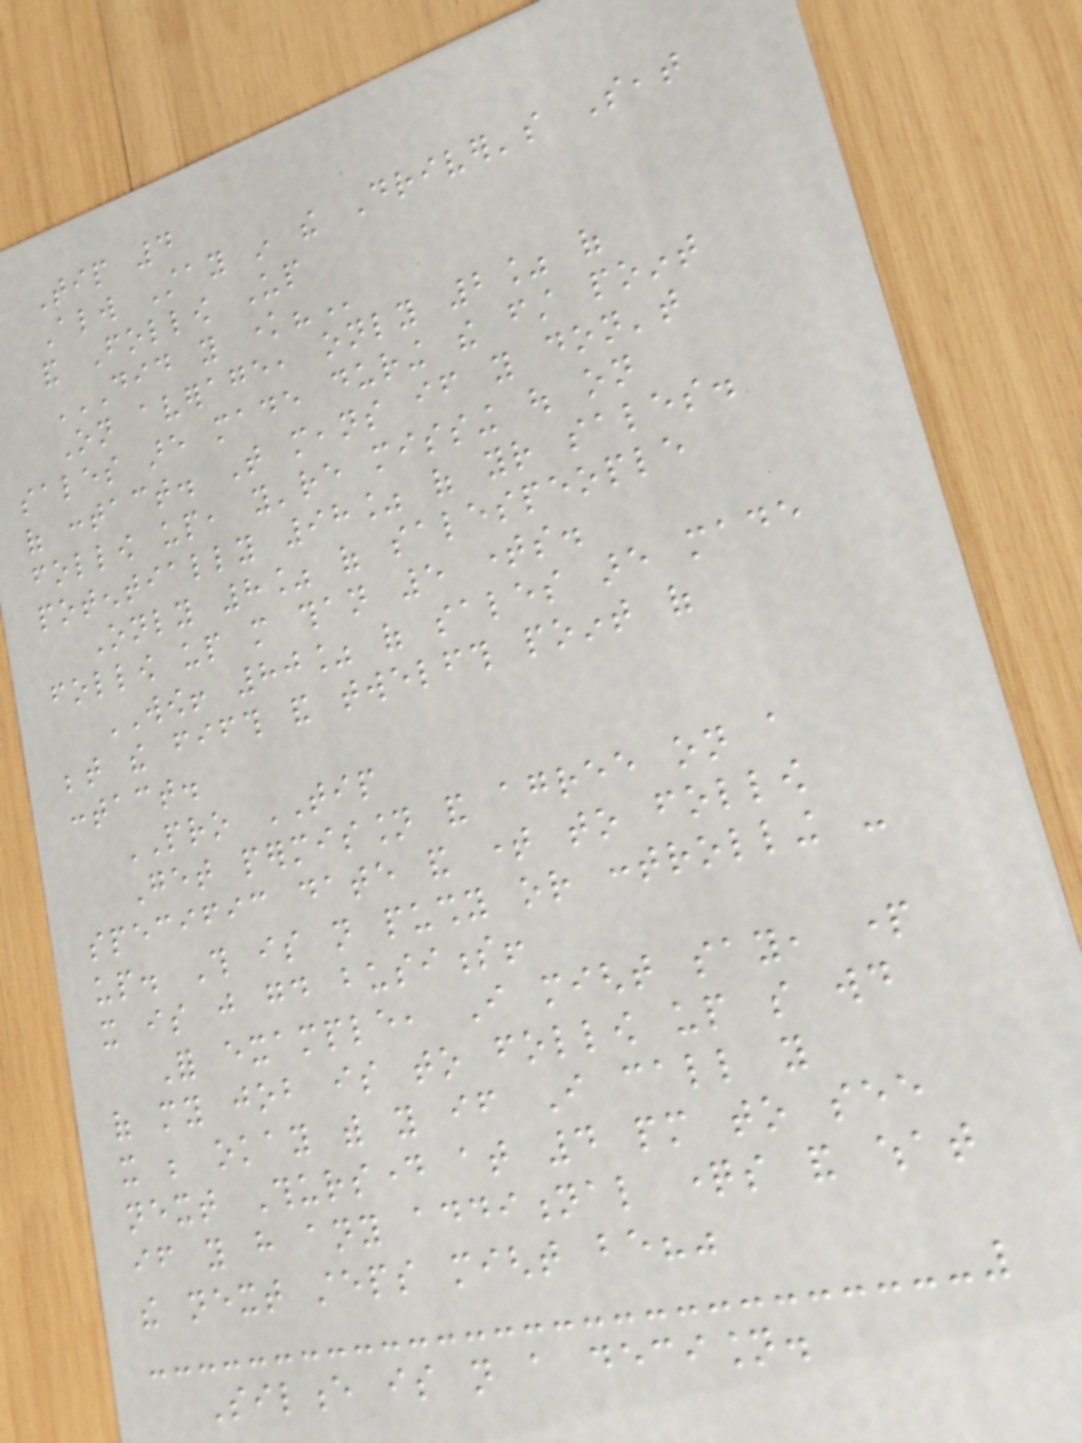Tip 4
Always Stay in the Driver's Seat
and Follow Up
DID YOU KNOW?
On average, only 2% of
sales are made during the first point
of contact. That means if you don't
follow up, you're missing out on
potentially 98% of your sales.
Only 8% of salespeople
follow up more than 5 times.
WOW! 80% of sales are made
between the fifth and twelfth point of
contact.
PRO TIP
Get permission and agree on a
specific date and time to follow
up. This is not pushy or controlling -
it is just good business!
For example, I might say, part
of my job is to follow up so would
it be okay with you if I call you
next Thursday at 4 pm to see
if you have any additional questions and what
the next steps might be?"
Silence is not a decision.
